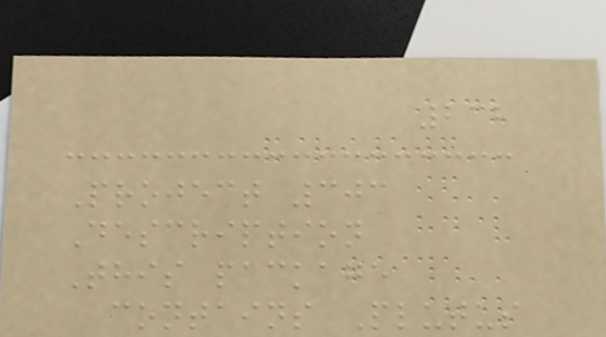232
Project 303
Description
This package
contains Plutus
